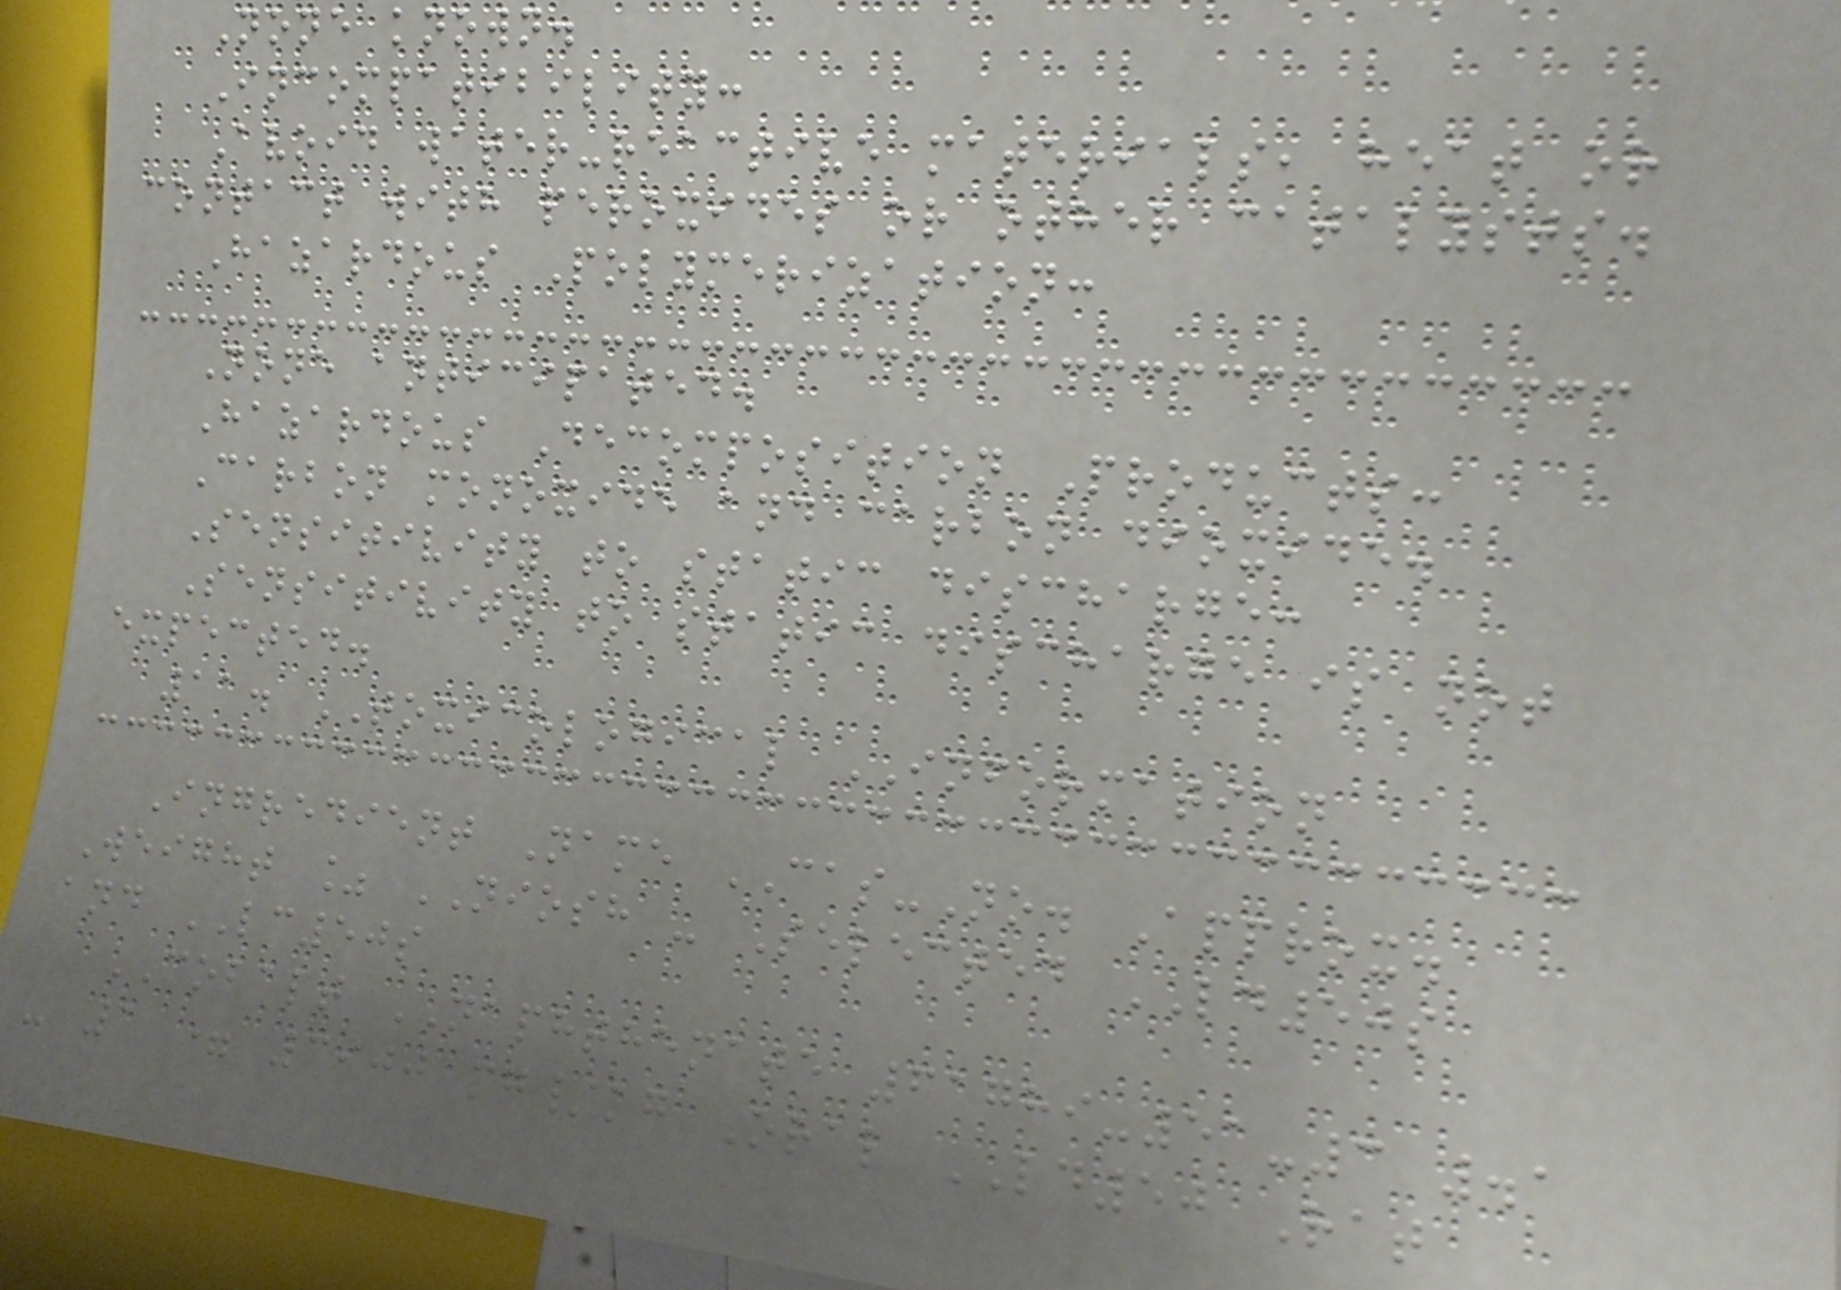None known.
Incompatibility:
Avoid water-reactive materials, heat or
contact with peroxides or other catalysts.
Hazardous Polymerization:
None anticipated.
Hazardous Decomposition Products:
Carbon monoxide and carbon dioxide.
Sensitivity to static discharge:
Sensitivity to static discharge is not
expected.
11. TOXICOLOGICAL INFORMATION
Ingredient Name CAS-No. Approx.
Weight % NIOSH - Selected LD50s
and LC50s
COBALT NAPHTHENATE 61789-51-3 .1
- 1 = 3900 mg/kg Oral LD50 Rat
